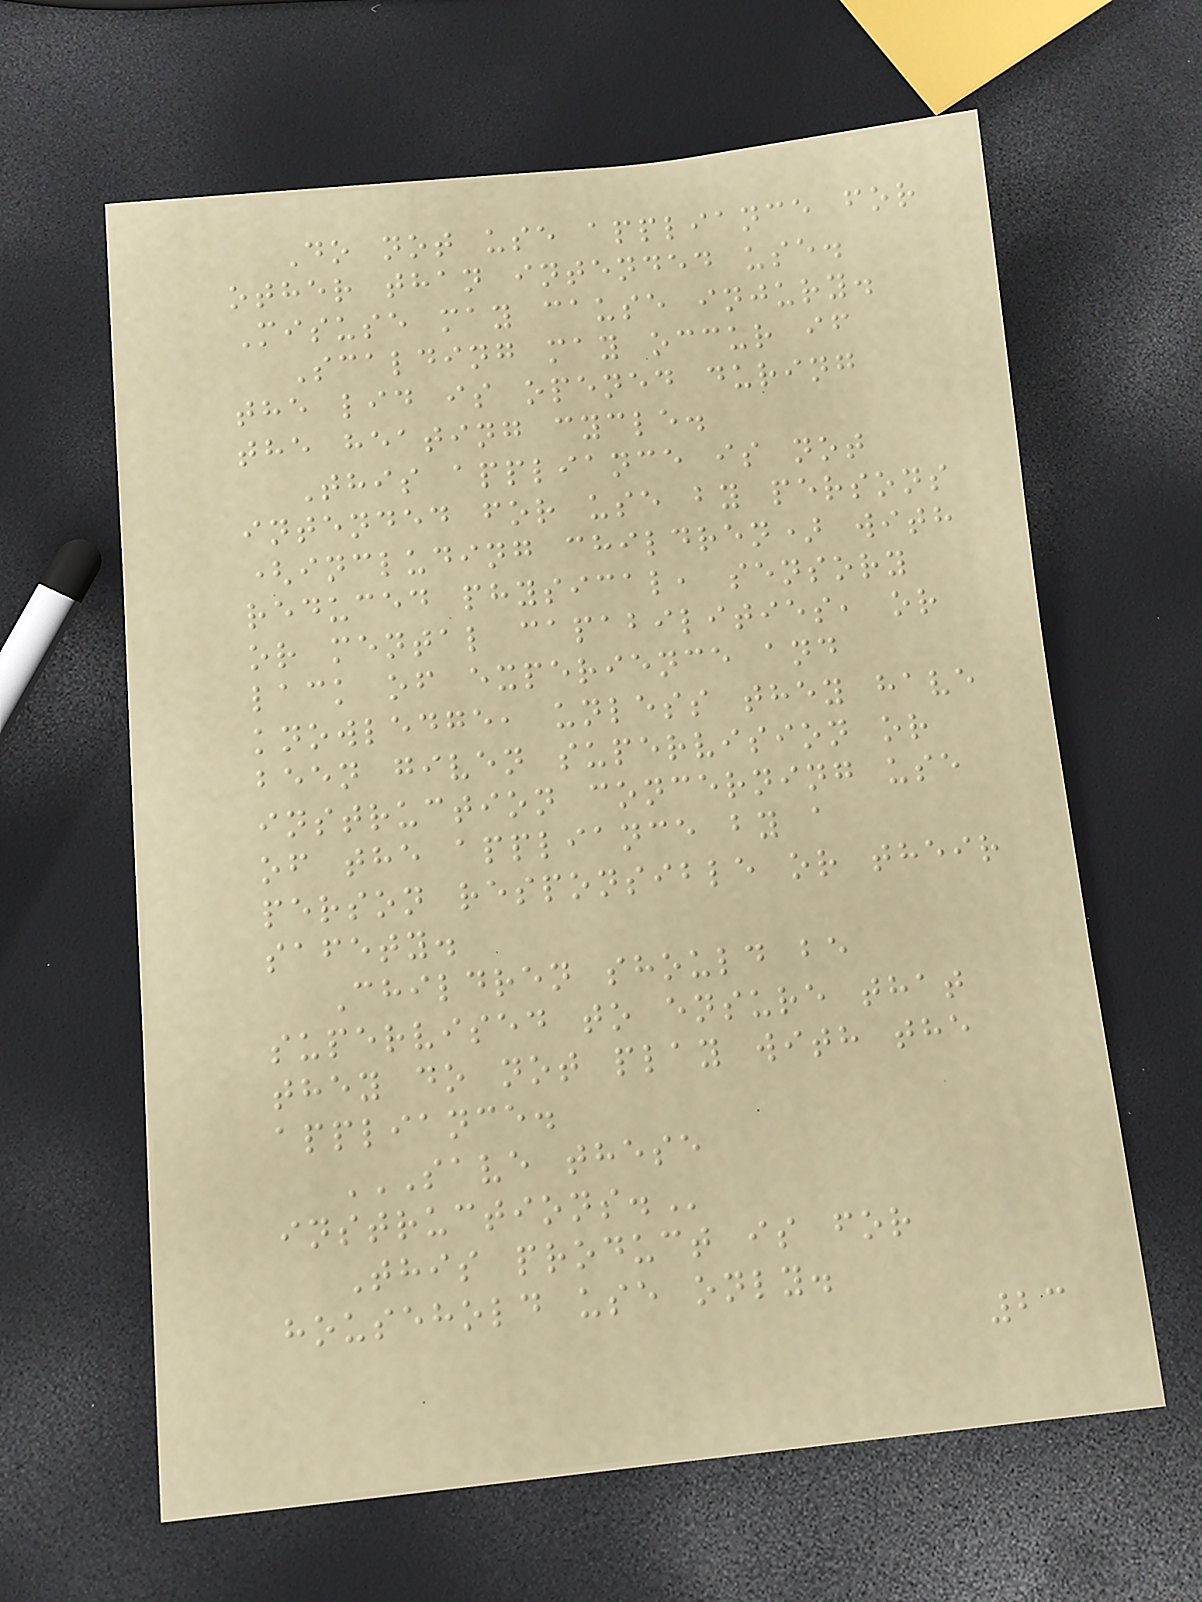Do not use appliance for
other than intended use.
Misuse may cause injury.
Scalding may occur if
the lid is opened during
the heating cycle.
This appliance is not
intended for use by persons
(including children) with
reduced physical, sensory
or mental capabilities, or
lack of experience and
knowledge, unless they have
been given supervision or
instruction concerning use
of the appliance by a
person responsible or their
safety.
Children should be
supervised to ensure that
they do not play with the
appliance.
SAVE THESE
INSTRUCTIONS.
This product is for
household use only.
23
